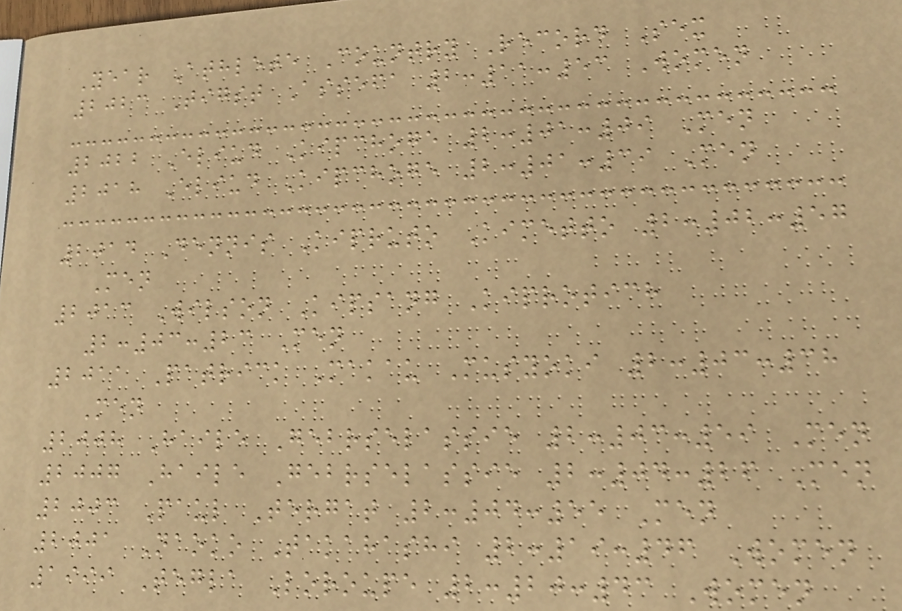Year Athlete Country Record Sex
2023 Tigst Assefa 2:11:53 Women
2022 Eliud Kipchoge 2:01:09 Men
2018 Eliud Kipchoge 2:01:39 Men
2014 Dennis Kipruto Kimetto 2:02:57
Men
2013 Wilson Kipsang Kiprotich
2:03:23 Men
2011 Patrick Makau Musyoki 2:03:38
Men
2008 Haile Gebrselassie 2:03:59 Men
2007 Haile Gebrselassie 2:04:26 Men
2003 Paul Tergat 2:04:55 Men
2001 Naoko Takahashi 2:19:46 Women
1999 Tegla Loroupe 2:20:43 Women
